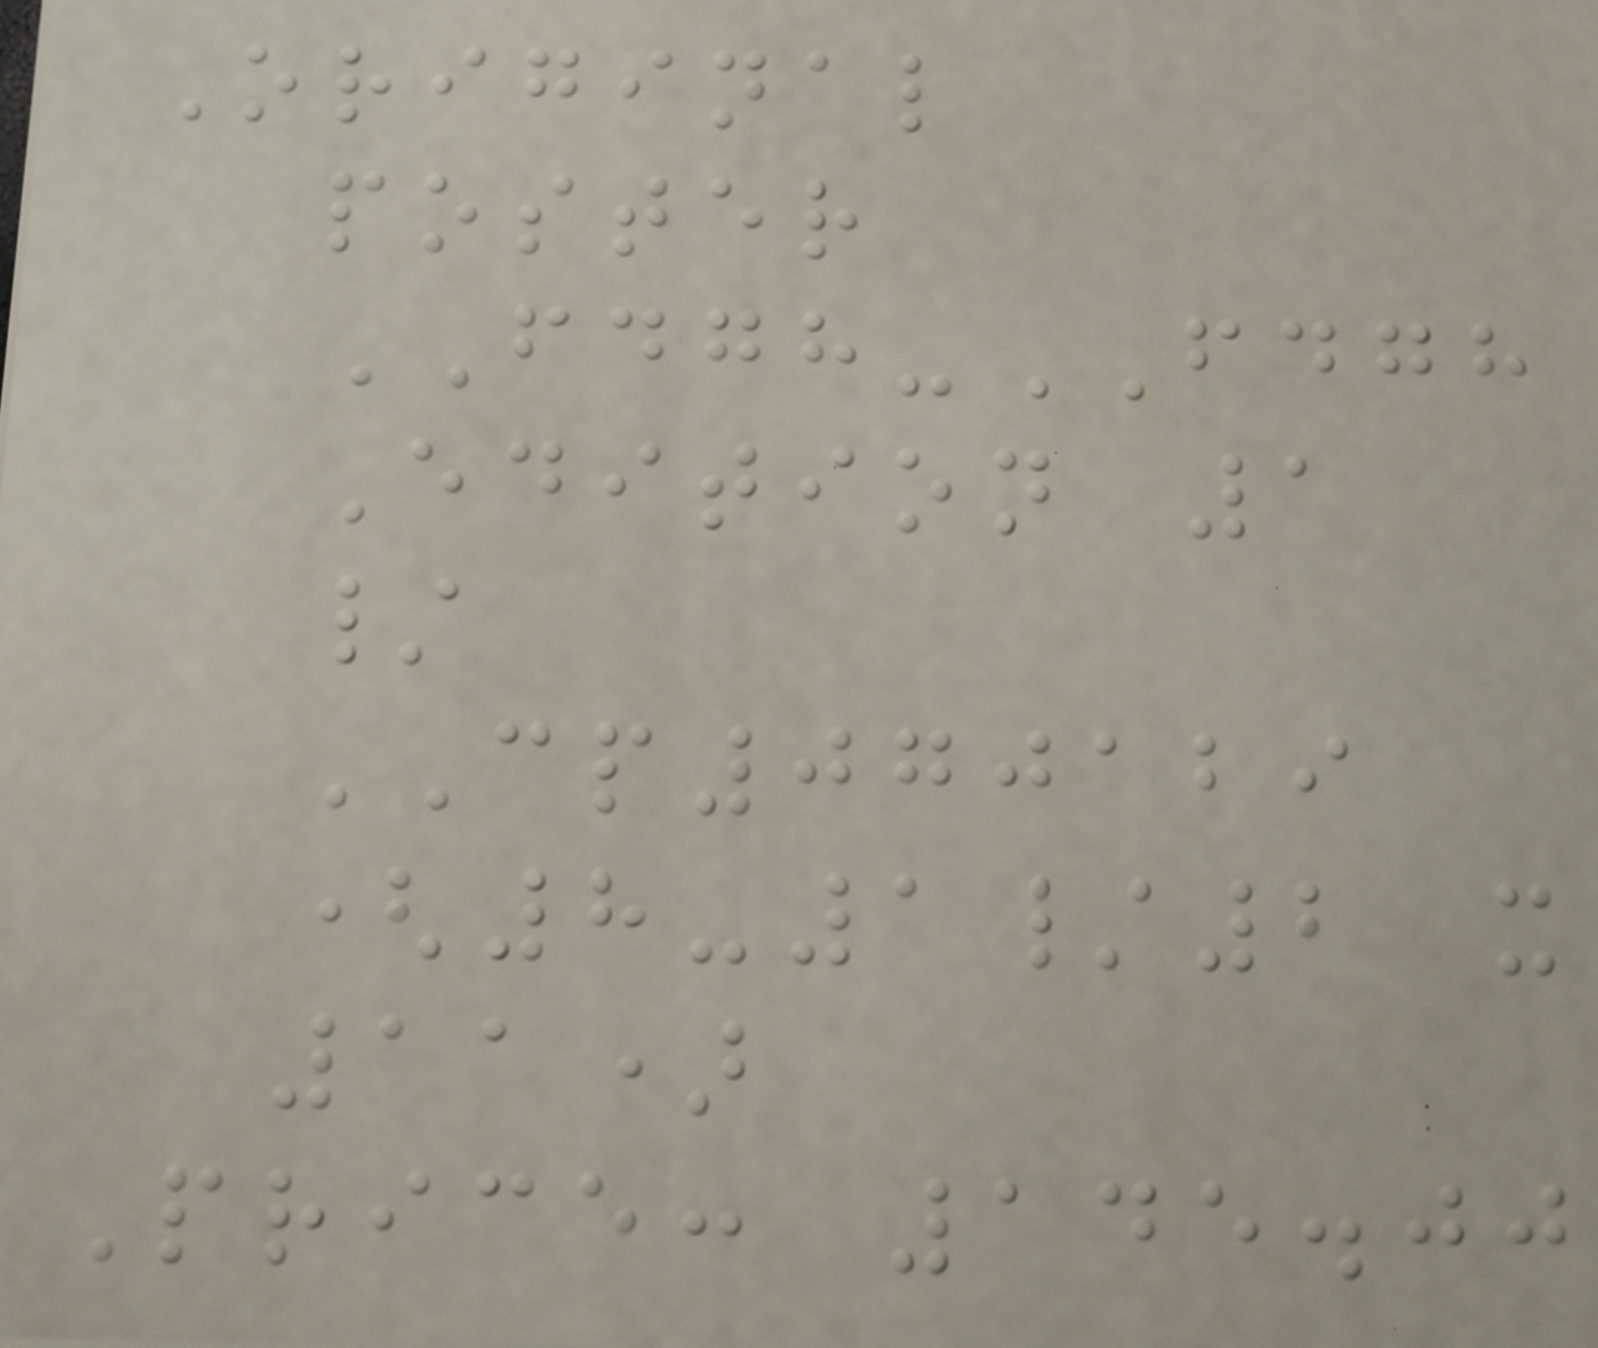Original
poster
FDGH-FDGH
Edition 1
/
CP070129
(8-1/2 x
11)
Price: 145.00
